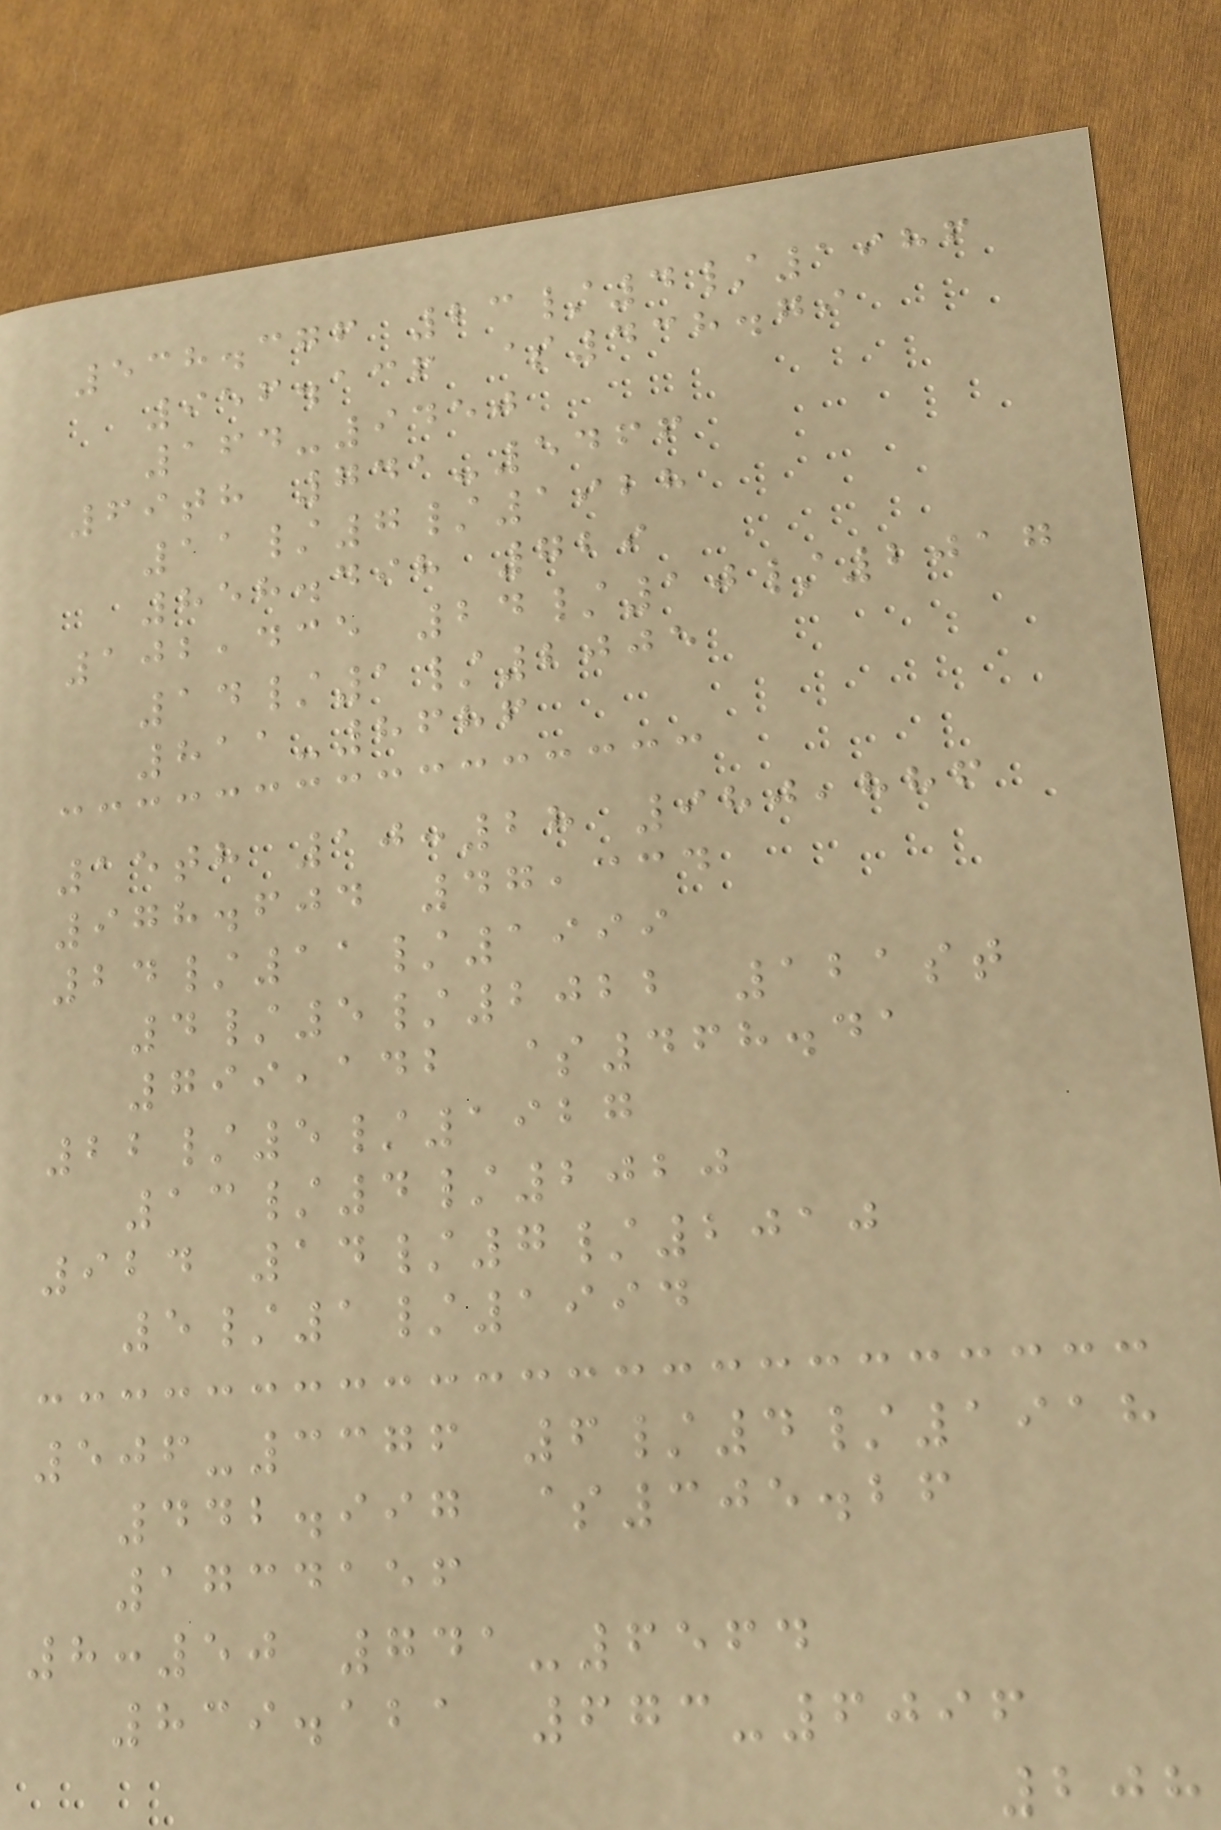538.376 23/4/1986
956.136 $438.79
164-9450
69th 741-5466
11/7/1928
858.498 729
102,435 24/10/2017
14/1/2005
811-8686
15th 10:28 980,886
978.604 47,334
24/11/1999
4/5/2022 121st
799,142 $468.41
22/5/1927
13/4/2020
924 14/7/2010
5/1/1994
506-3376 6/4/1918
442.997 $305.26
1734156
8:50 741-6564
839.121 673-6096
208
